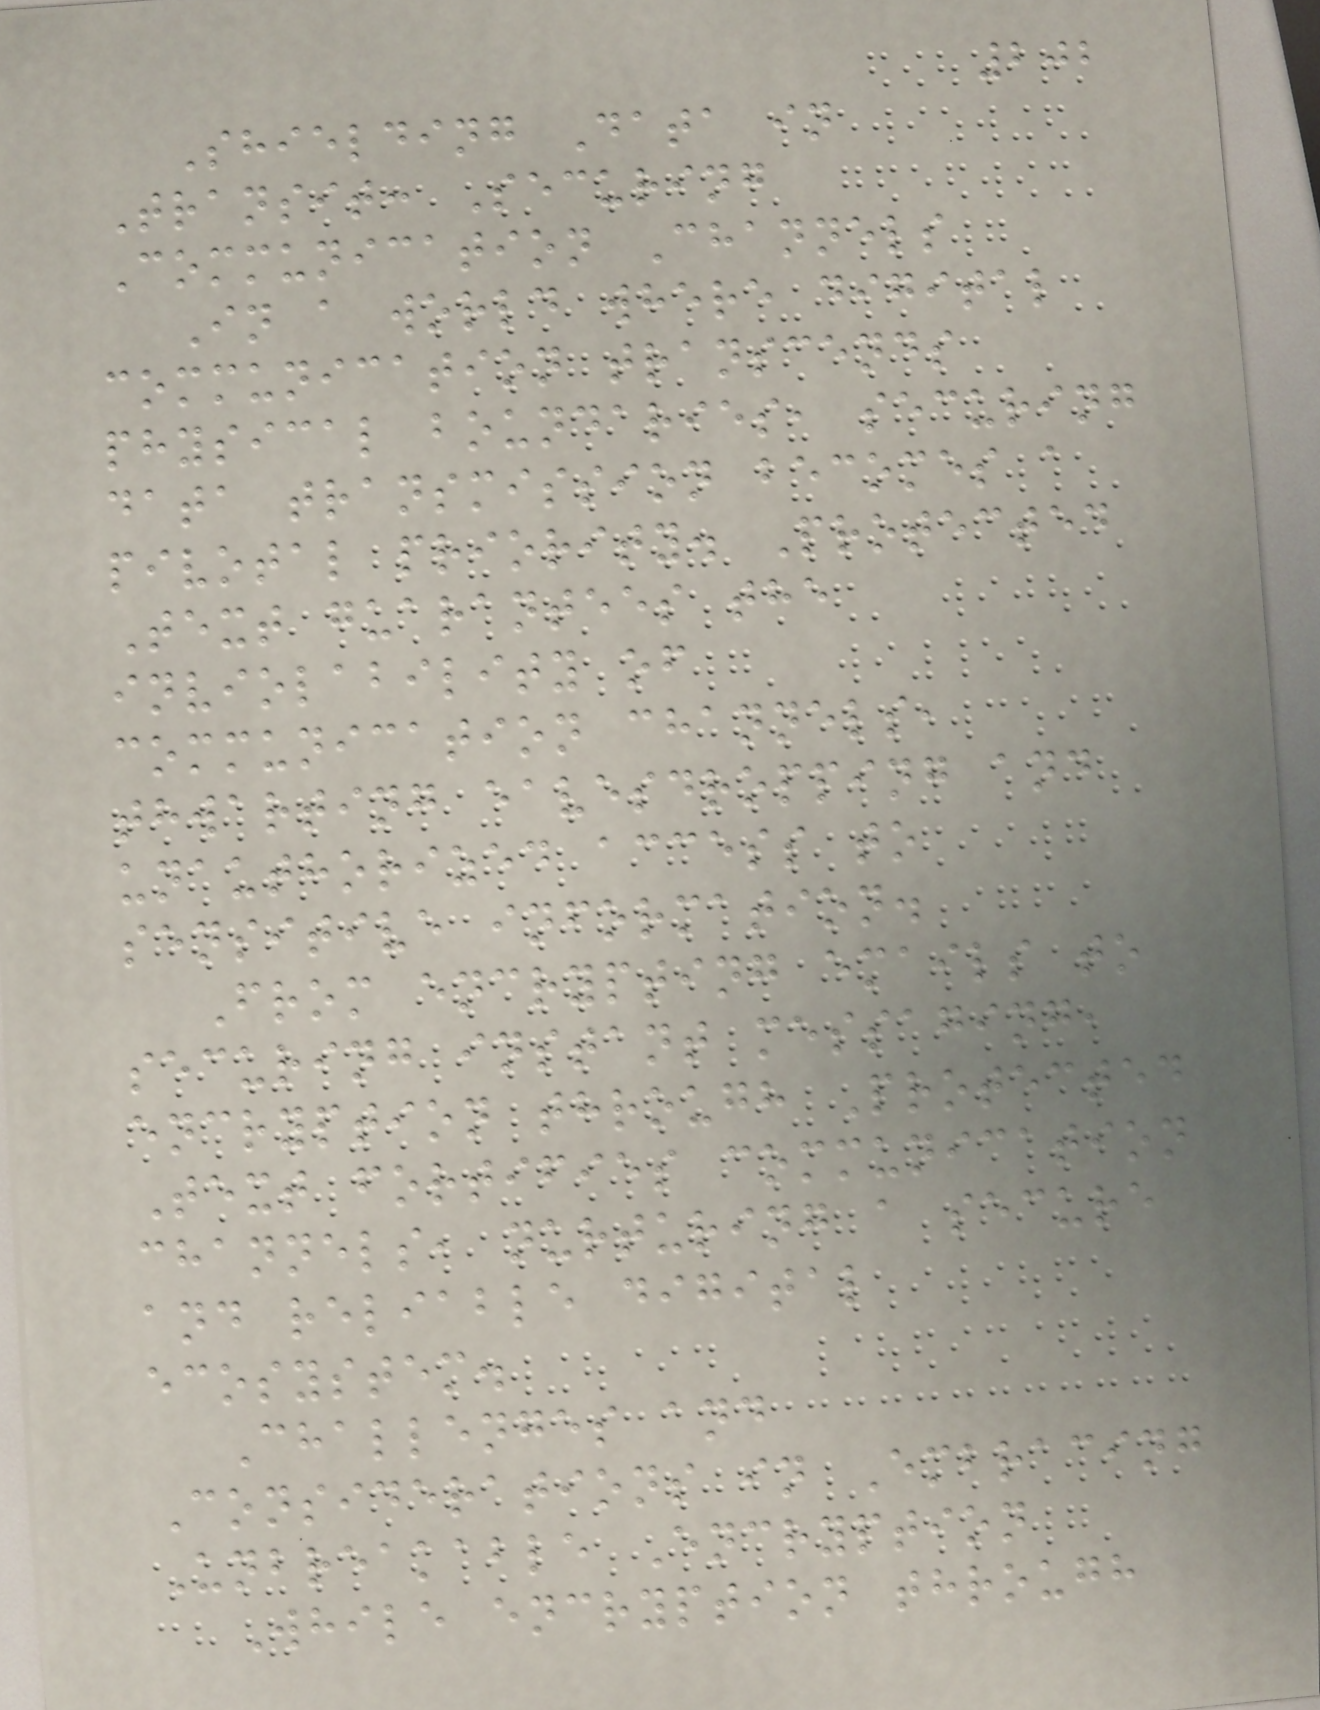202
Shielding Data in
Transit: Securing
Communication Channels
In a world where digital
communication transcends
physical boundaries, securing
data transmission becomes a
pivotal priority. Protected
Text guarantees the
inviolability of
communication channels,
thwarting eavesdropping and
unauthorized access to
sensitive information.
From encrypting emails to
securing instant messaging,
encryption through Protected
Text fortifies communication
channels, nurturing a secure
and reliable digital
ecosystem.
Challenges and
Considerations in Embracing
Unbreakable Encryption
While encryption through
